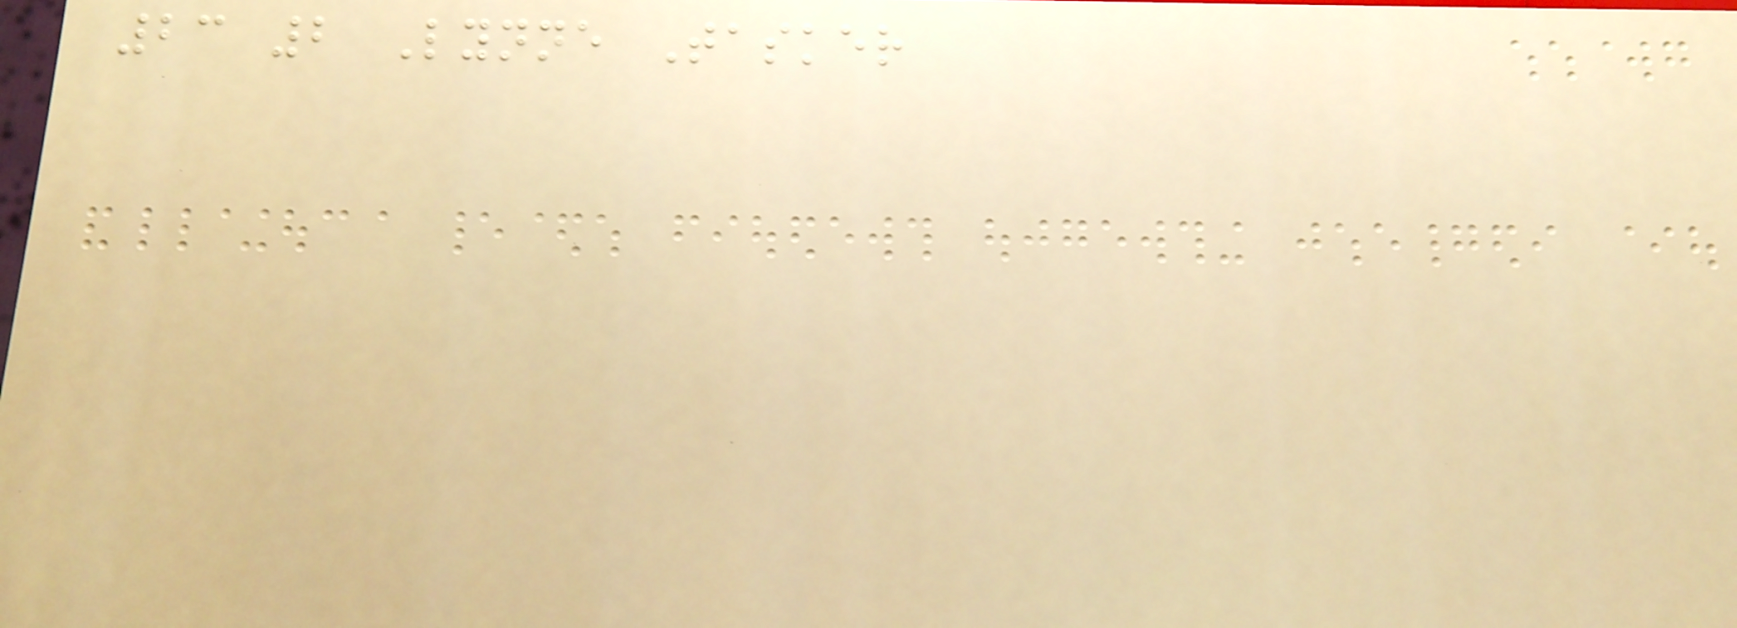23 2 Lynne Tasker
